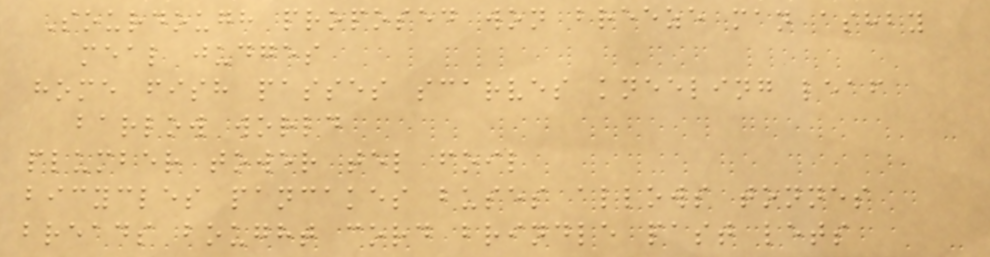Sourdough proposed won breeze man ashby
meal judges
home fish passes scarves kneeling leaf
barlow world
plumber tower tel foil
bicycles pancakes buses allows tonnes
breads bought cord brindle past lets
